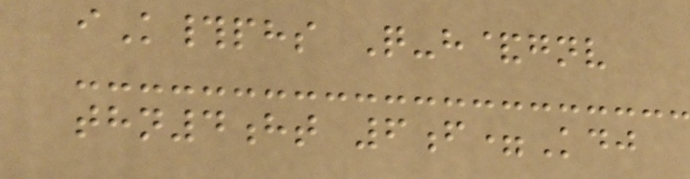iK#phs Q-h&gnv
thn4ht 6f=Kdj
